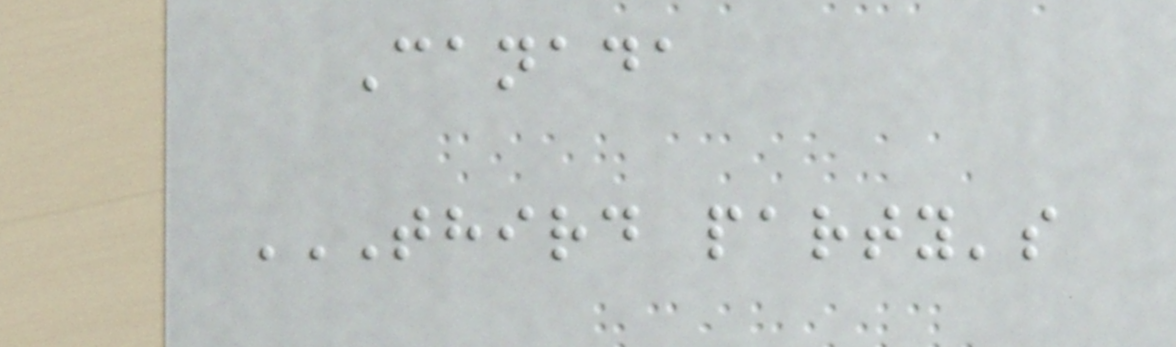Canada
THIRD PARTY'S
